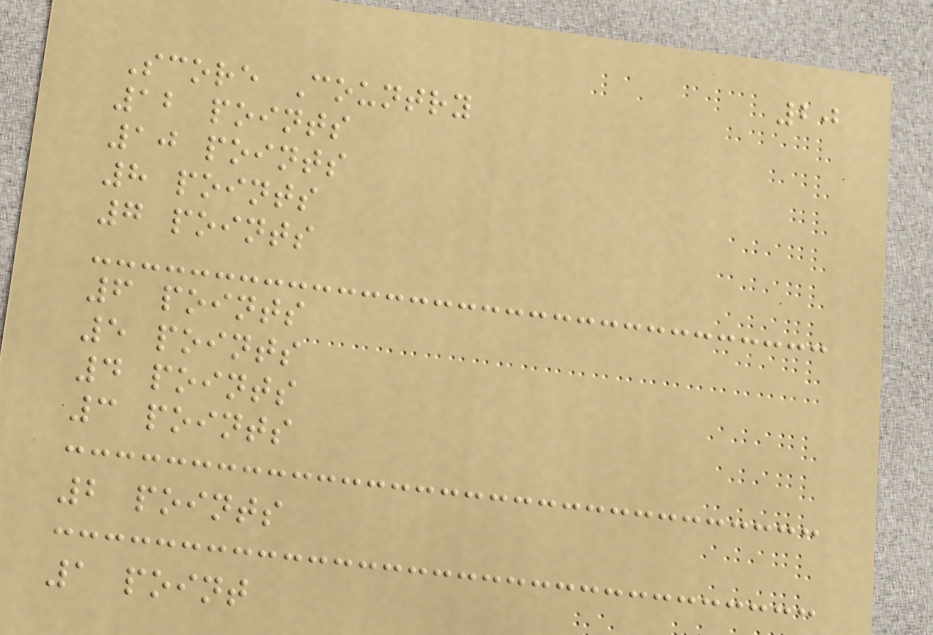20
Score Country
12 points
10 points
8 points
7 points
6 points
5 points
4 points
3 points
2 points
1 point
